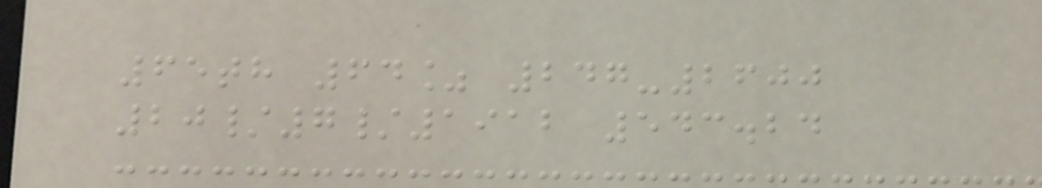65th 64% 247-2600
20/7/1912 543.24
